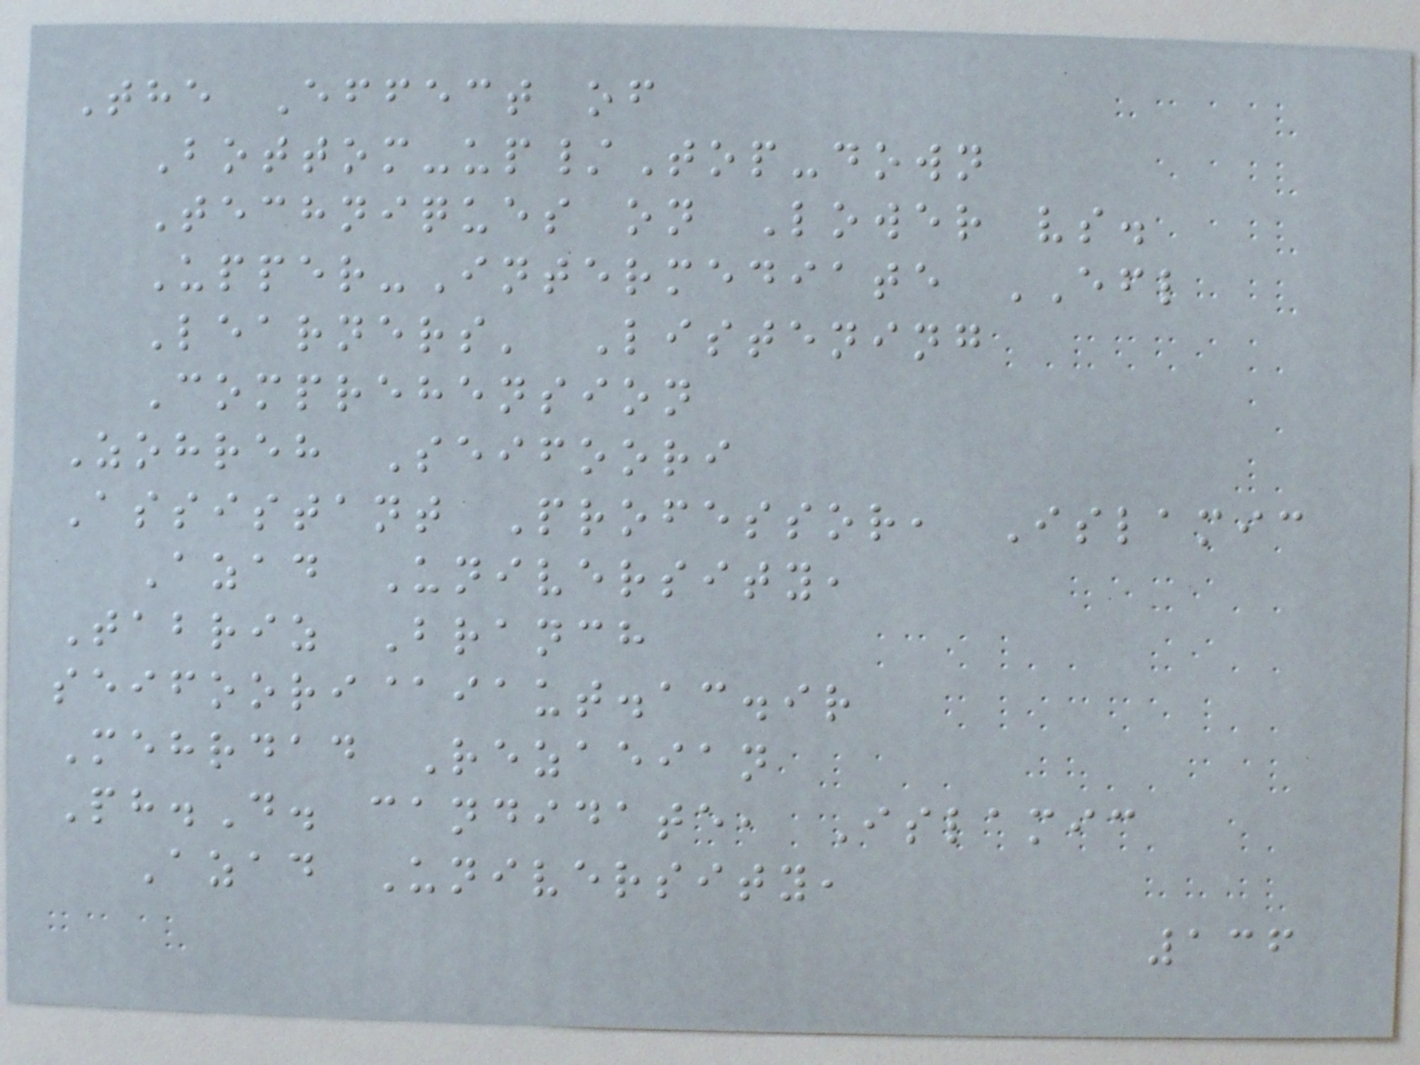The Effect of
Bottom-up/Top-down
Techniques on Lower vs.
Upper-Intermediate EFL
Learners' Listening
Comprehension
Zohreh Seifoori
Assistant Professor, Islamic
Azad University,
Tabriz Branch
seifoori@iaut.ac.ir
Mehrdad Rezaeian
Ph.D. candidate, Islamic
Azad University,
136
